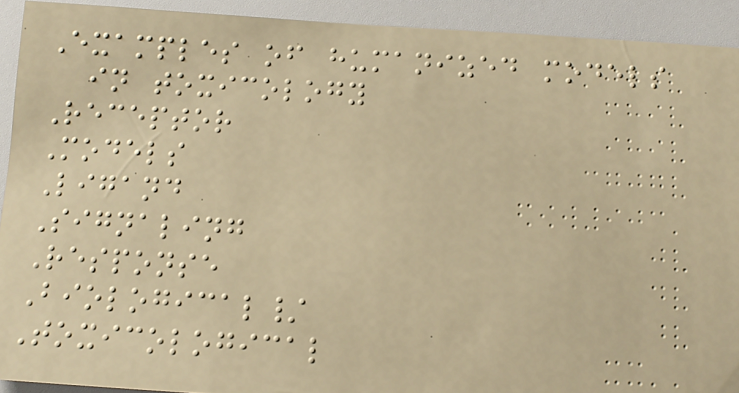Examples of humanized models
in toxicology
Receptor
Models
Ligand
Signaling
Response
Biological/
Toxicological
